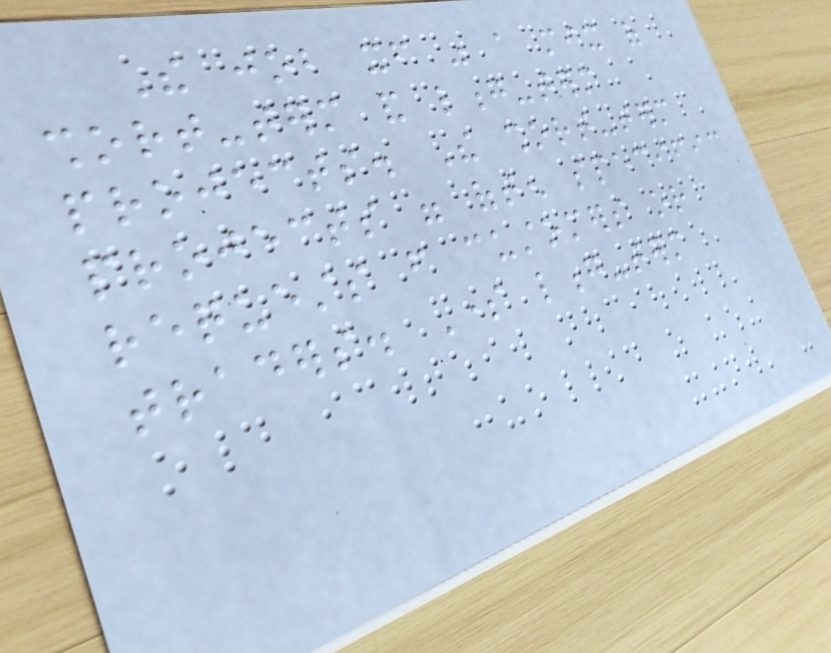The job itself was a mix of
short-term and long-term
projects. The short-term
projects were often specific
requests from customers or
traders. Some long-term
